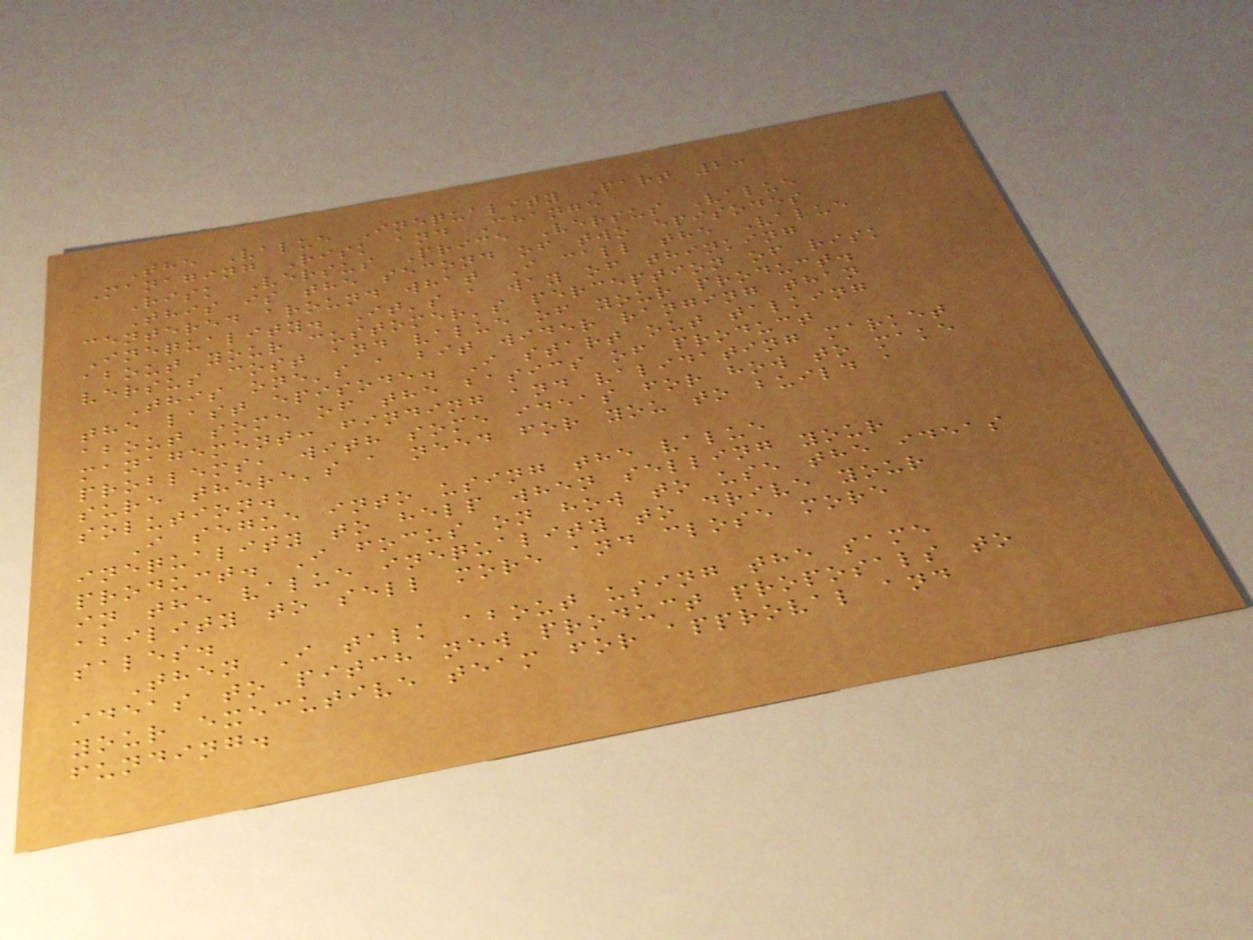The Value Inequality Part 2:
Managing Risk and Change
Risk Versus Price Versus Value
This is the second of two episodes
centered around what I call the Value
Inequality. It's a way of thinking
about your customer's perception of risk
versus cost and value of your product.
This one's a bit wider ranging than
the last episode. I start out talking
about some of the basics of product
management: finding and validating market
problems, with some ideas for how to make
sure there's a need for you to build a
solution.
I segue into using the value
inequality to help when selling your
product. I focus on how to use the ideas
in the value inequality to drive your
ability to sell more and close more
sales.
Then I talk about using the same
ideas to pitch new product proposals to
your executive team for approval and
funding.
